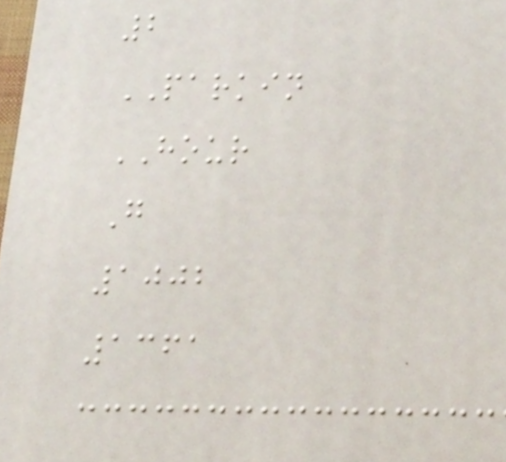2
PARKIN
HOUR
G
1002
1361
